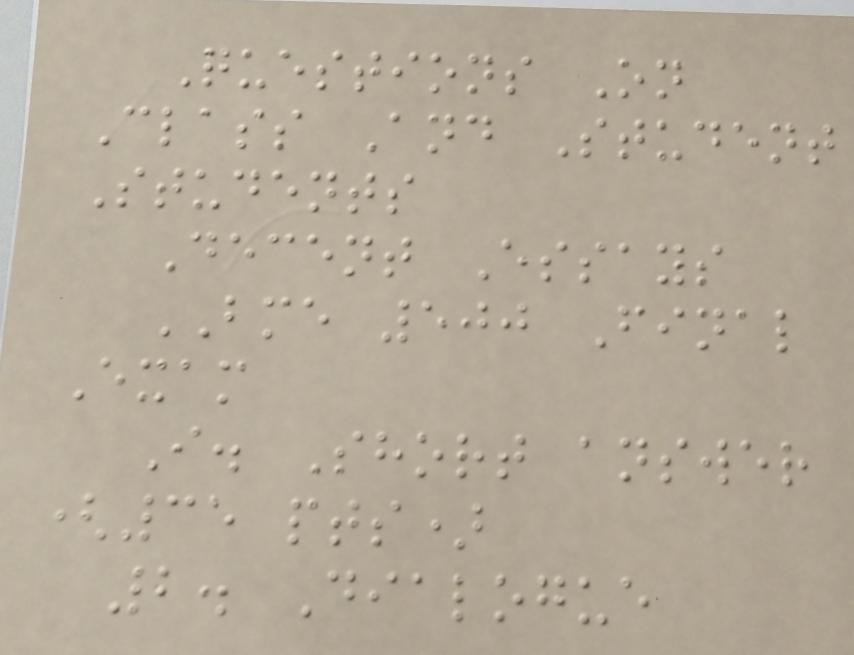Questions On
Class And Student
Students
Decent Essays
BME 500 Final
Exam
I. Short answer
(35 pts)
2. Dialogue
